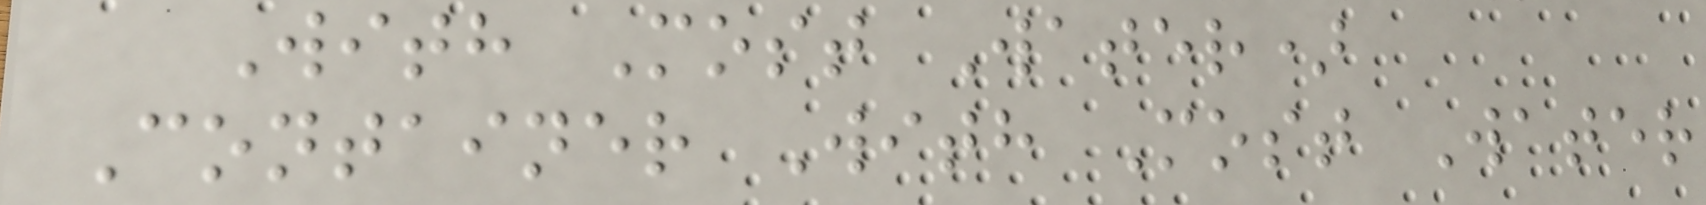With Most Water)
Container With Most Water
